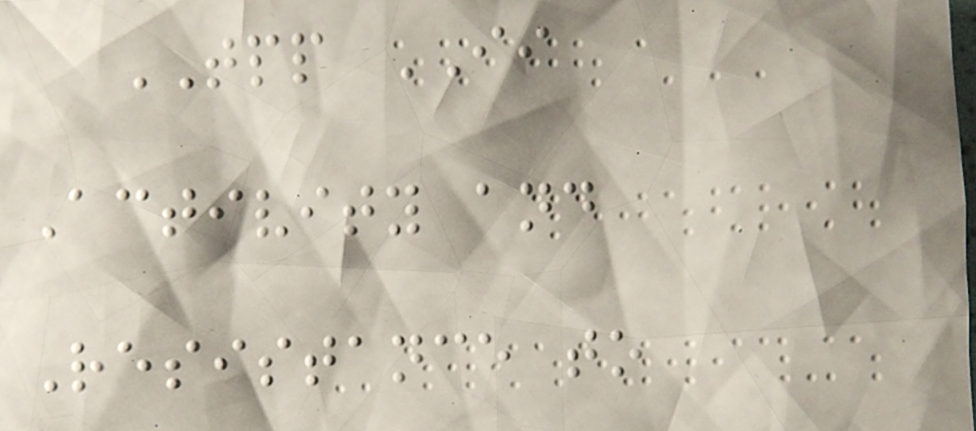TPP II
Activity and
Resistance to
